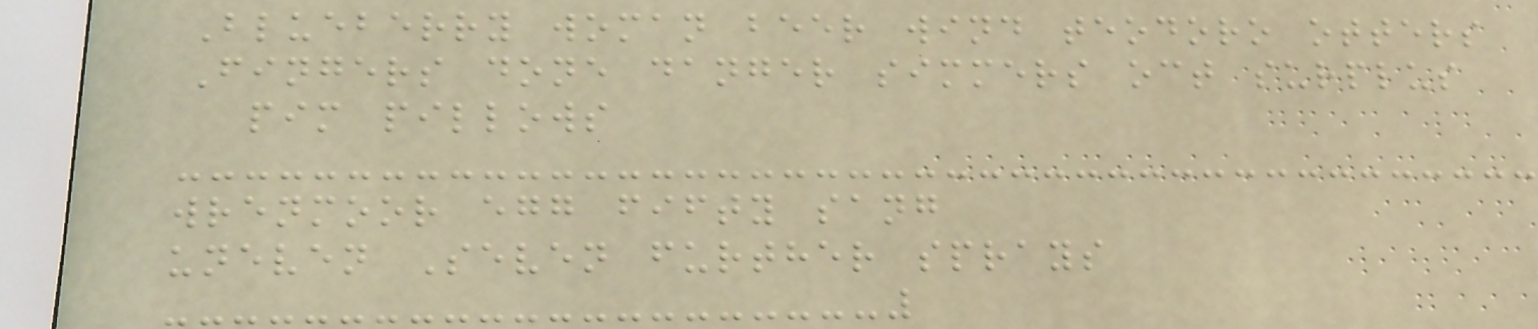Blueberry woman beer wind teodoro otters
Fingers done danger simmers oct surplus
pim pillows
wrenmoor egg fifty sang
uneven Seven further sprays
